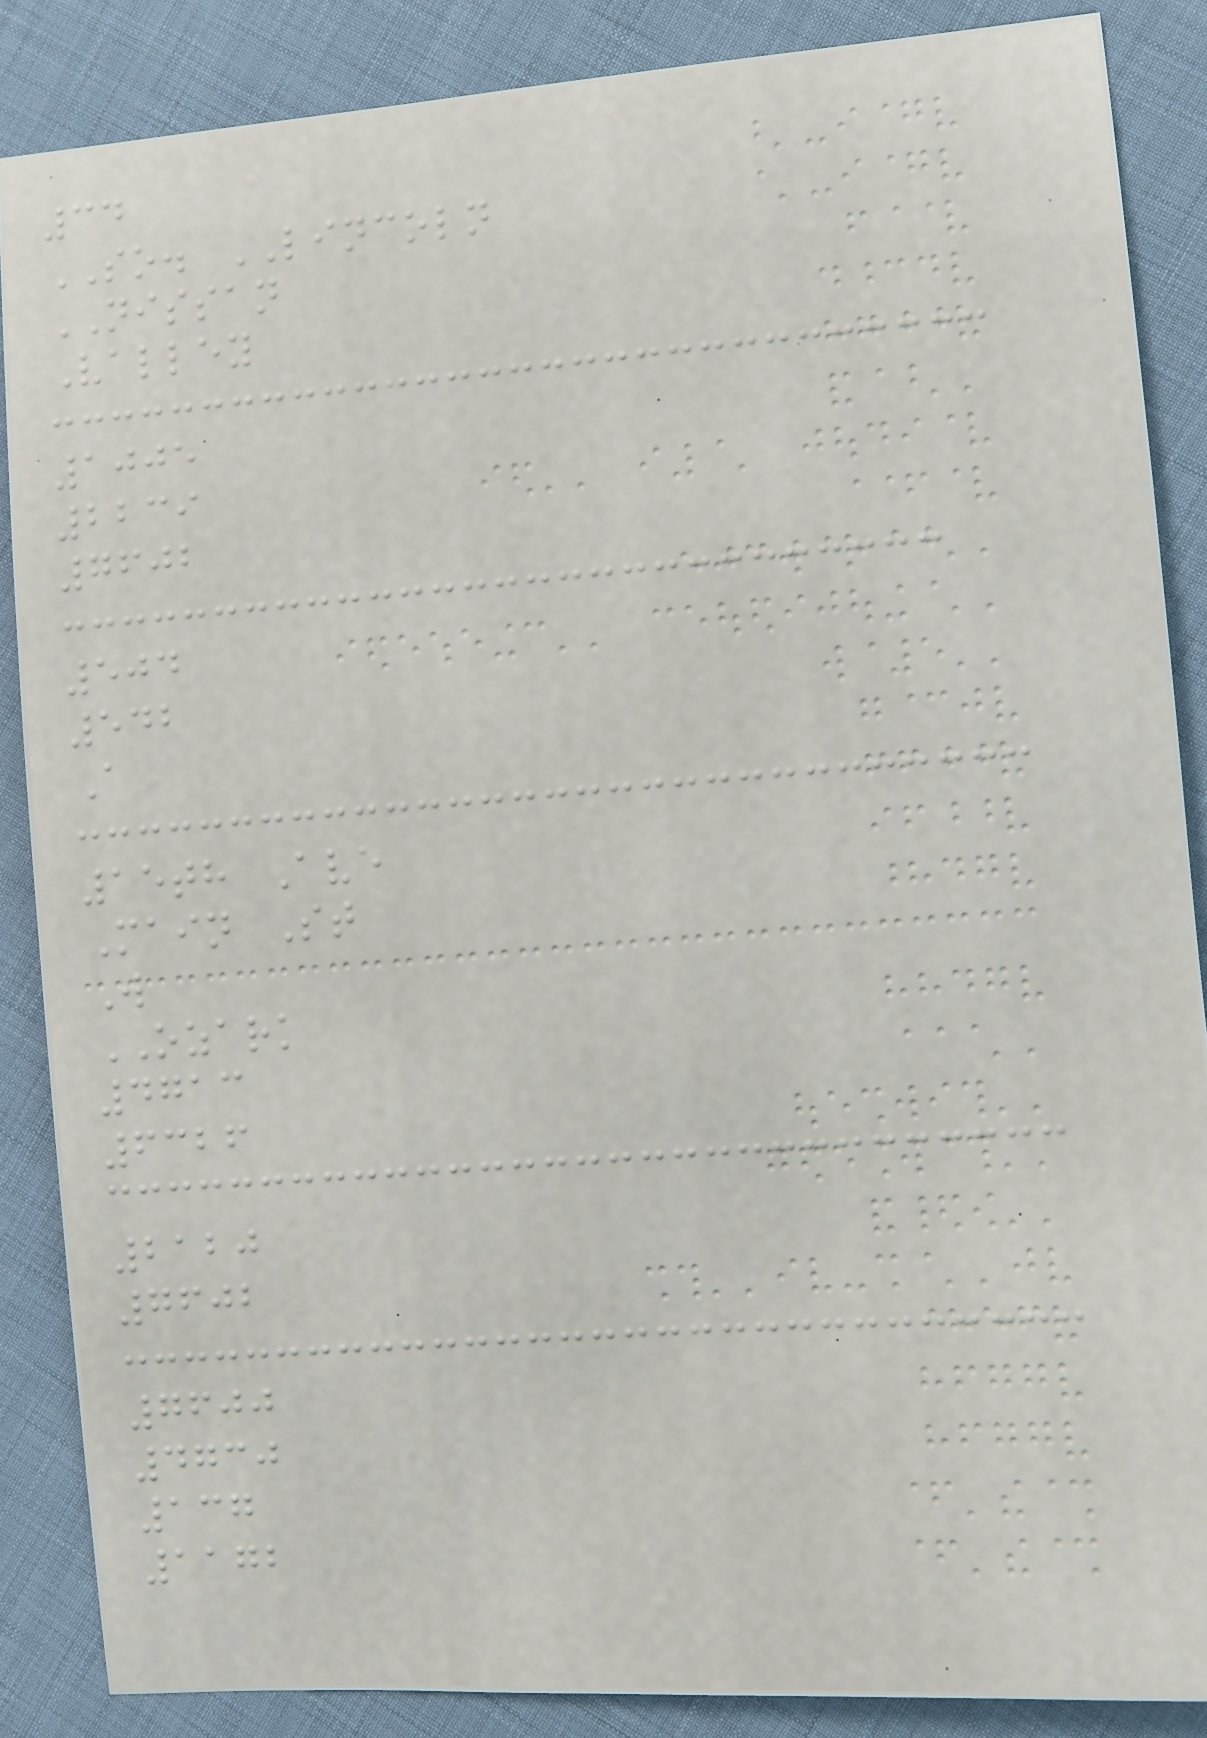34
SO. LINCOLN
NISSAN
Valley
1005
2239
7602
504
542
A
15th Ave
Main St
W
OZARK
4713
6326
2120
7602
7600
4730
137
1172
